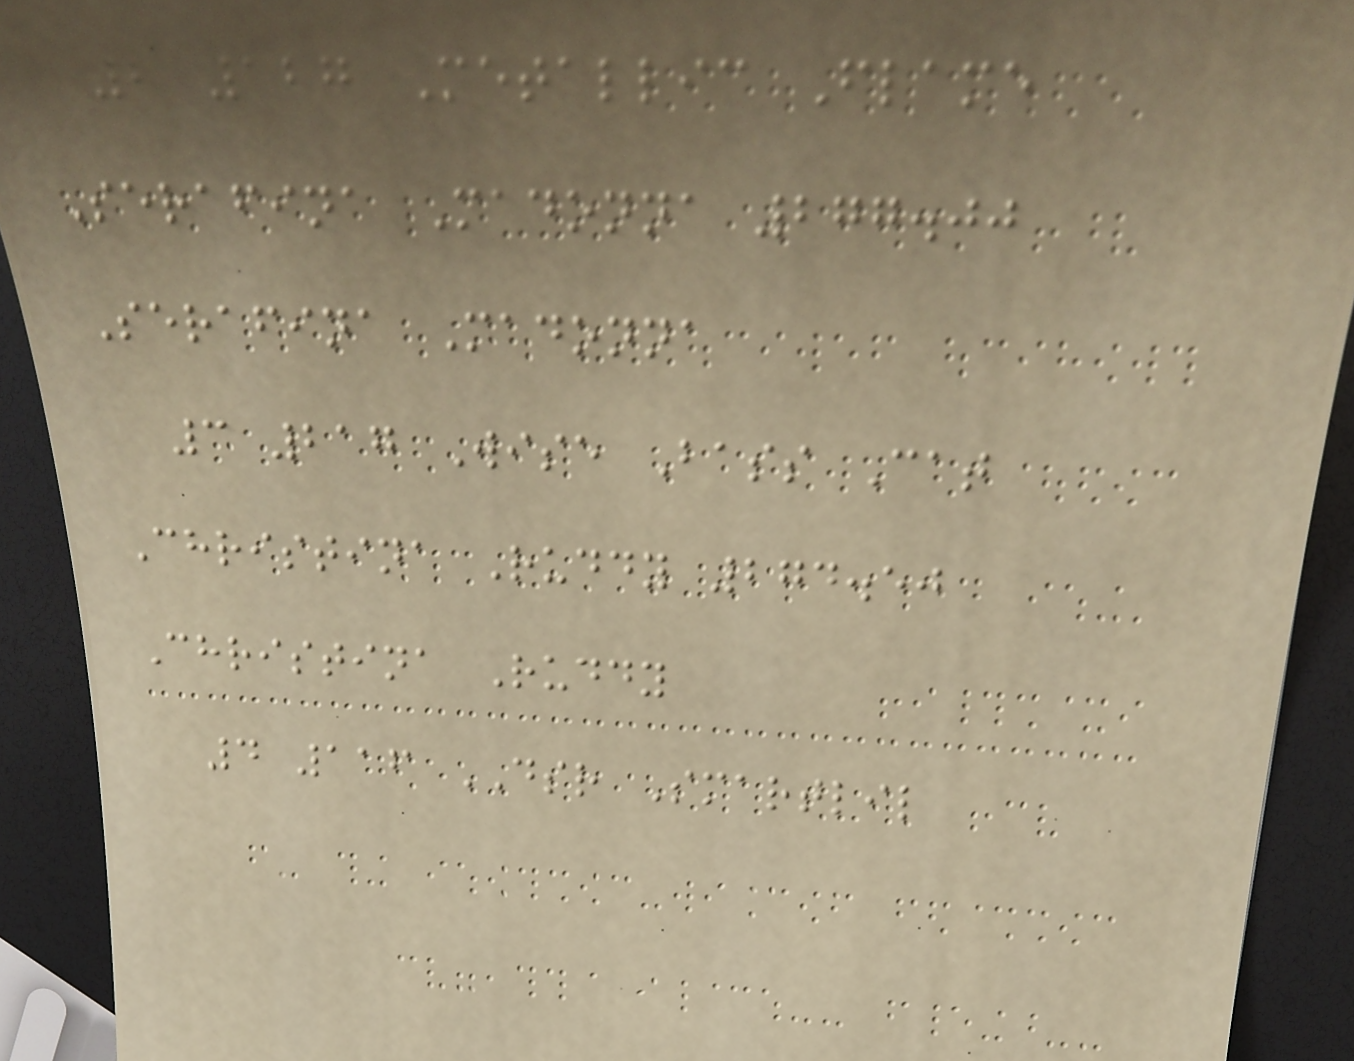2 127 Metallic Flame
Serafina Madonna 277.00
Serafina Madonna
3 217 Wise Bass Cat
Christina Ruddy 274.50
Christina Ruddy
4 116 DSR Smartlil
